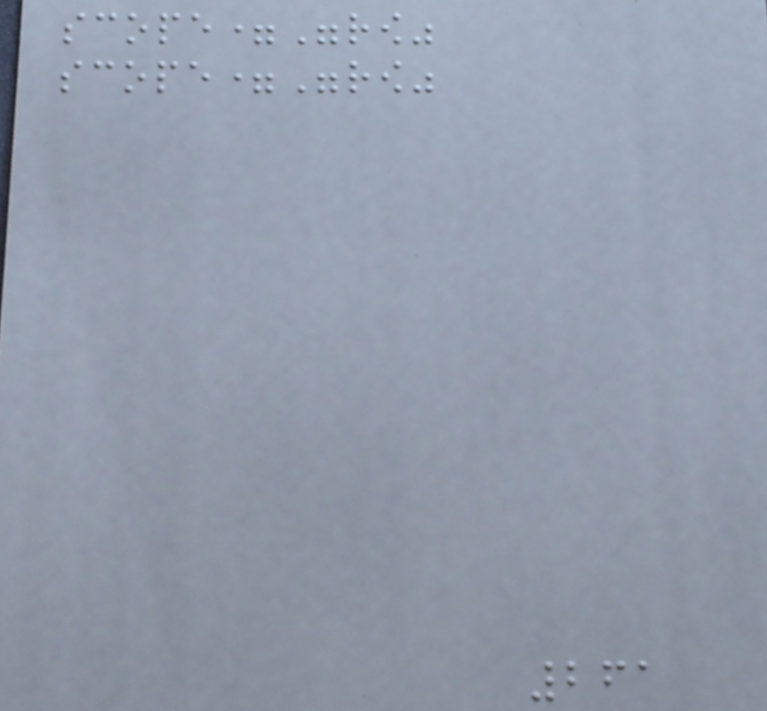scope="row"
scope="row"
261
